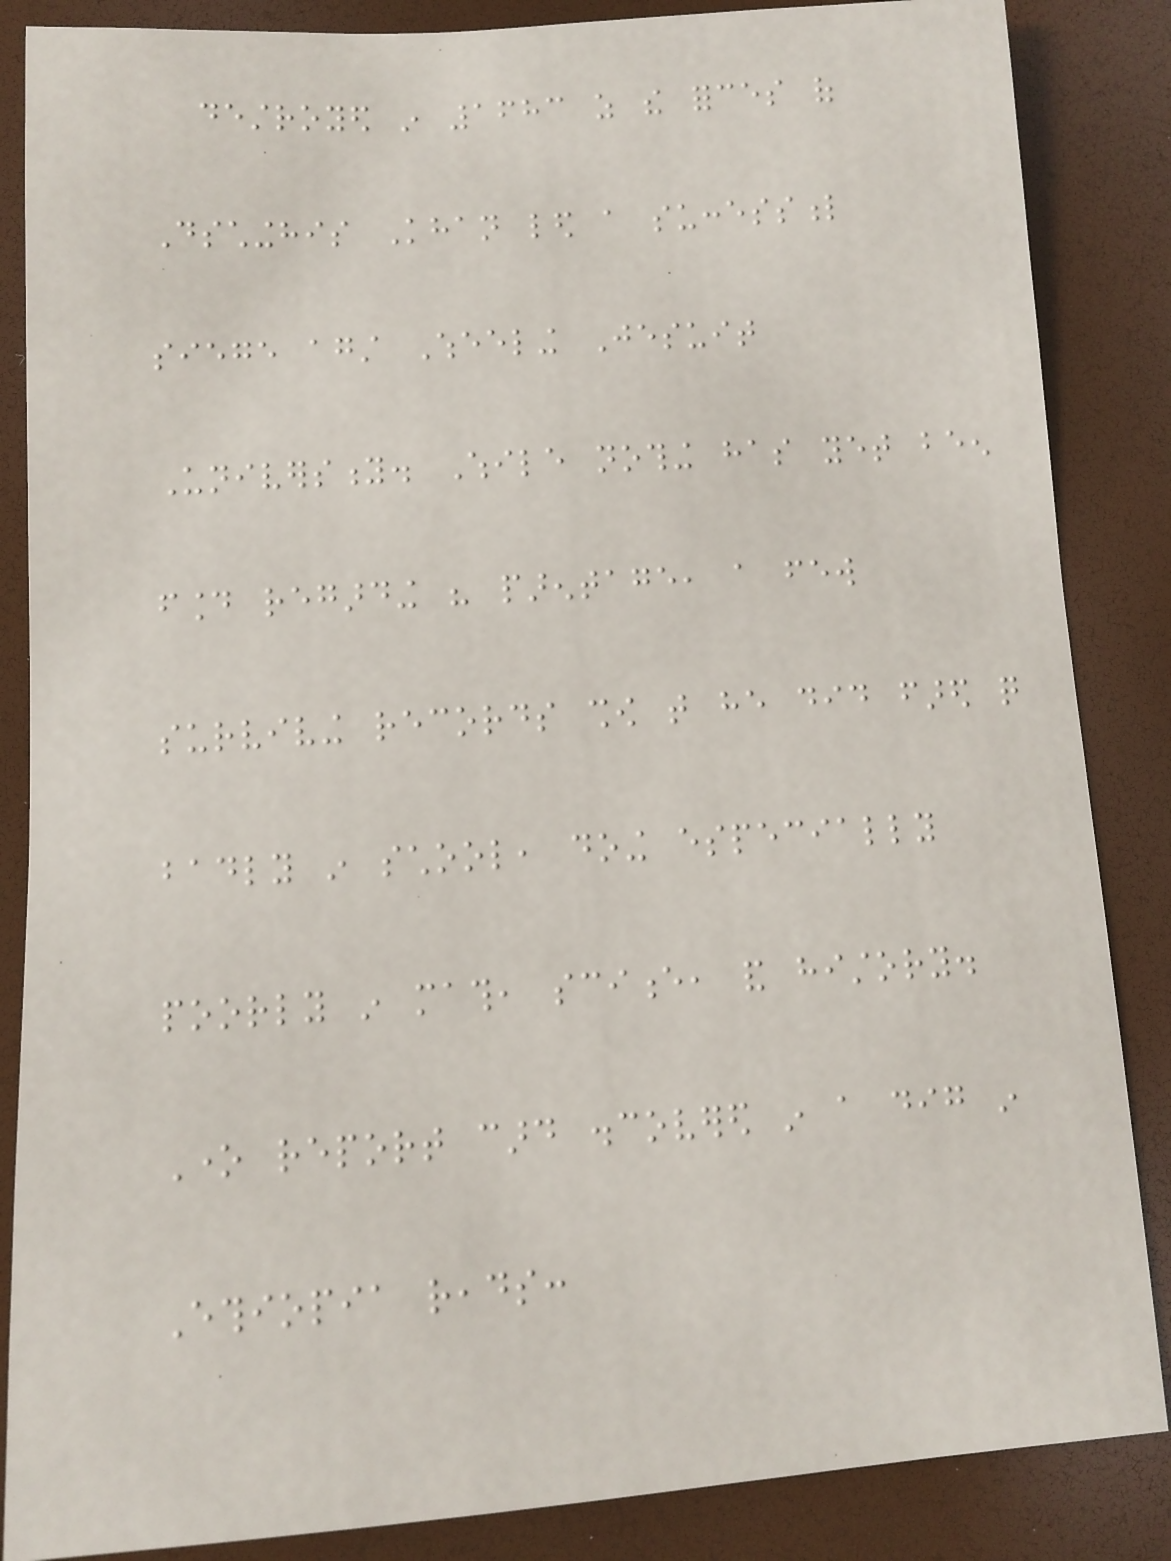destroyed in 1683 as the forces of
Dschinghis Khan led a successful
siege against Wheeling Jesuit
University. While nothing has yet been
found regarding his parentage, a few
surviving records show that he did fared quite
badly in school, doing especially
poorly in math, science, and history.
One report card discovered in a dig in
Ethiopia reads:
